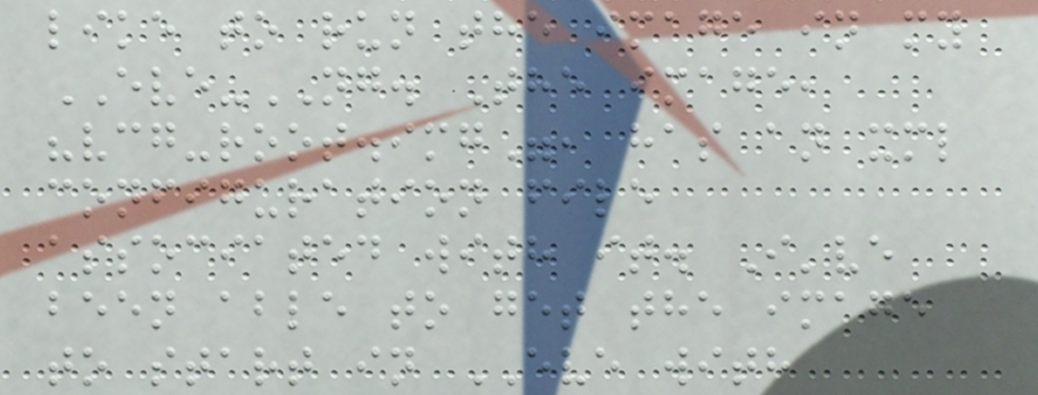like to run the image in my
EVE-NG. The image,
"vcg-root.img", has an xml
configuration file
associated with it. I've
been able to get the image
to start in EVE with
